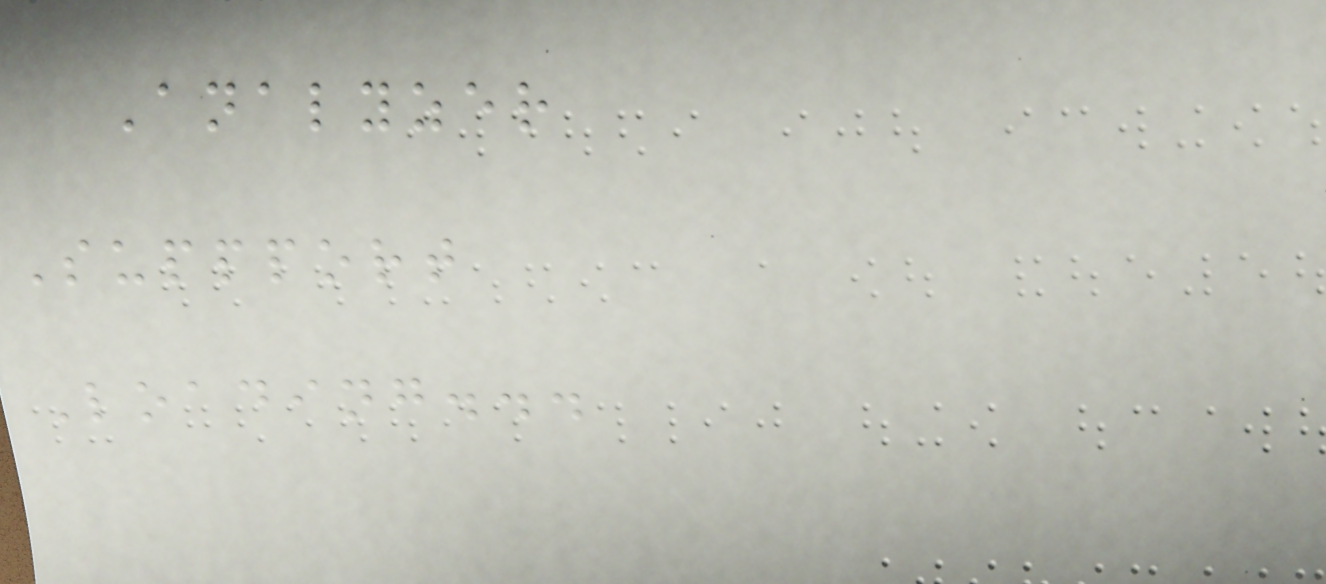Analyzer
Suppport
Loading...
